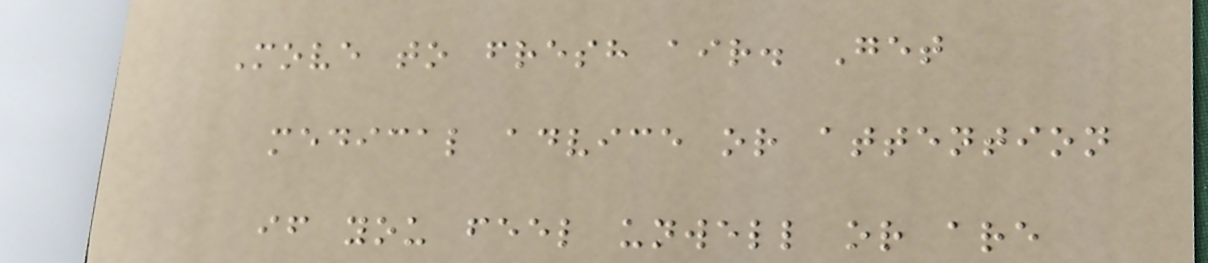Move to fresh air. Get
medical advice or attention
if you feel unwell or are
